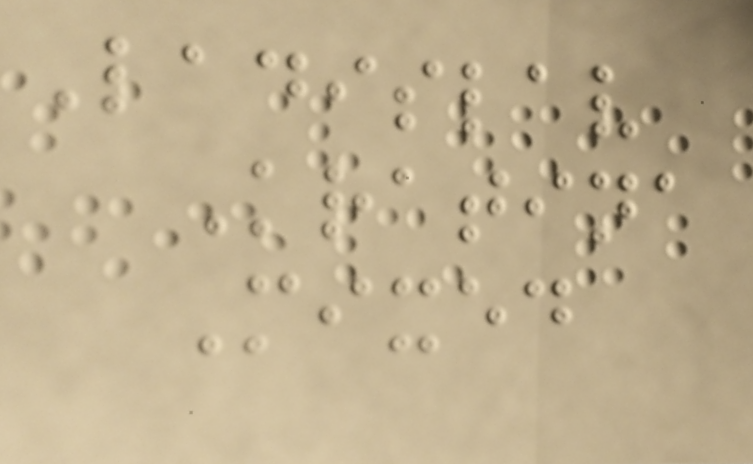Ladislav
Kratina
Mixed
